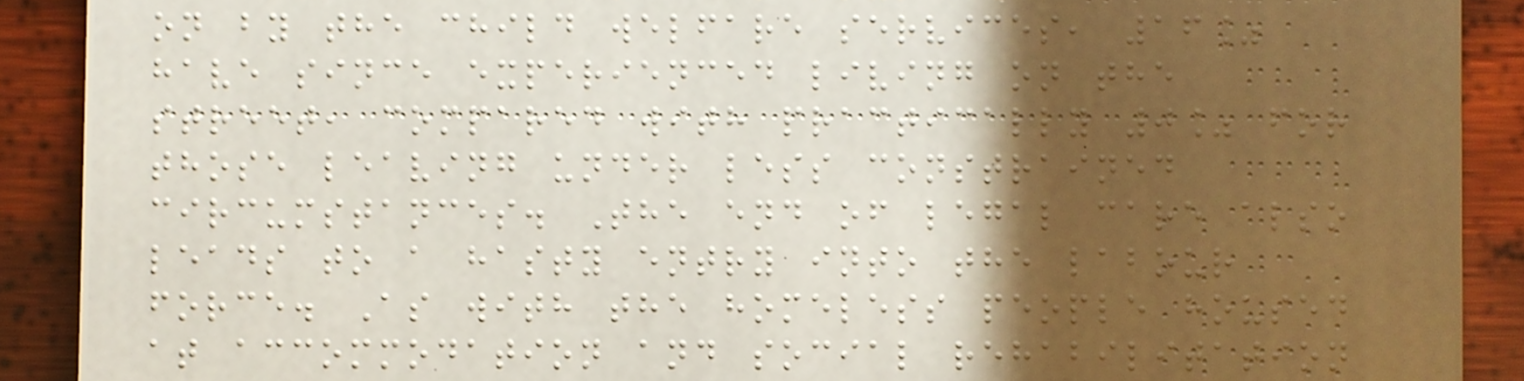on by the child welfare services, 16%
have since experienced living on the
street, compared with practically 0% for
those leaving under less constrained
circumstances. The end of legal care also
leads to a hasty entry into the labour
force. As with the homeless people housed
at accommodation and social rehabilitation
